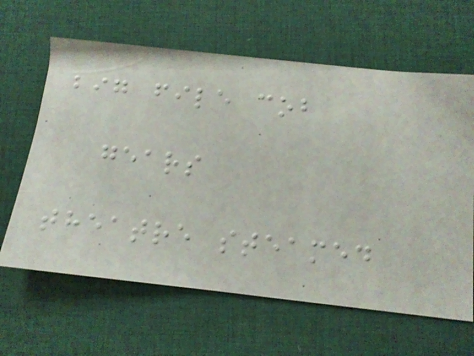big file cob
gears
theatre steamed
